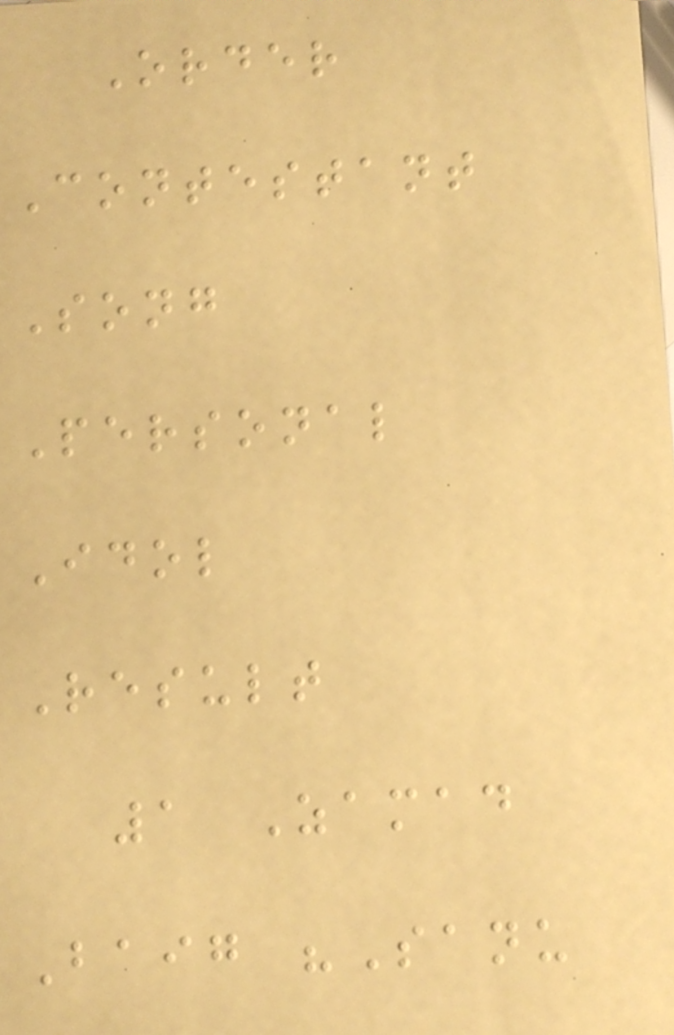Order
Contestant
Song
Personal
Idol
Result
1 Zamad
Baig "Sanu
